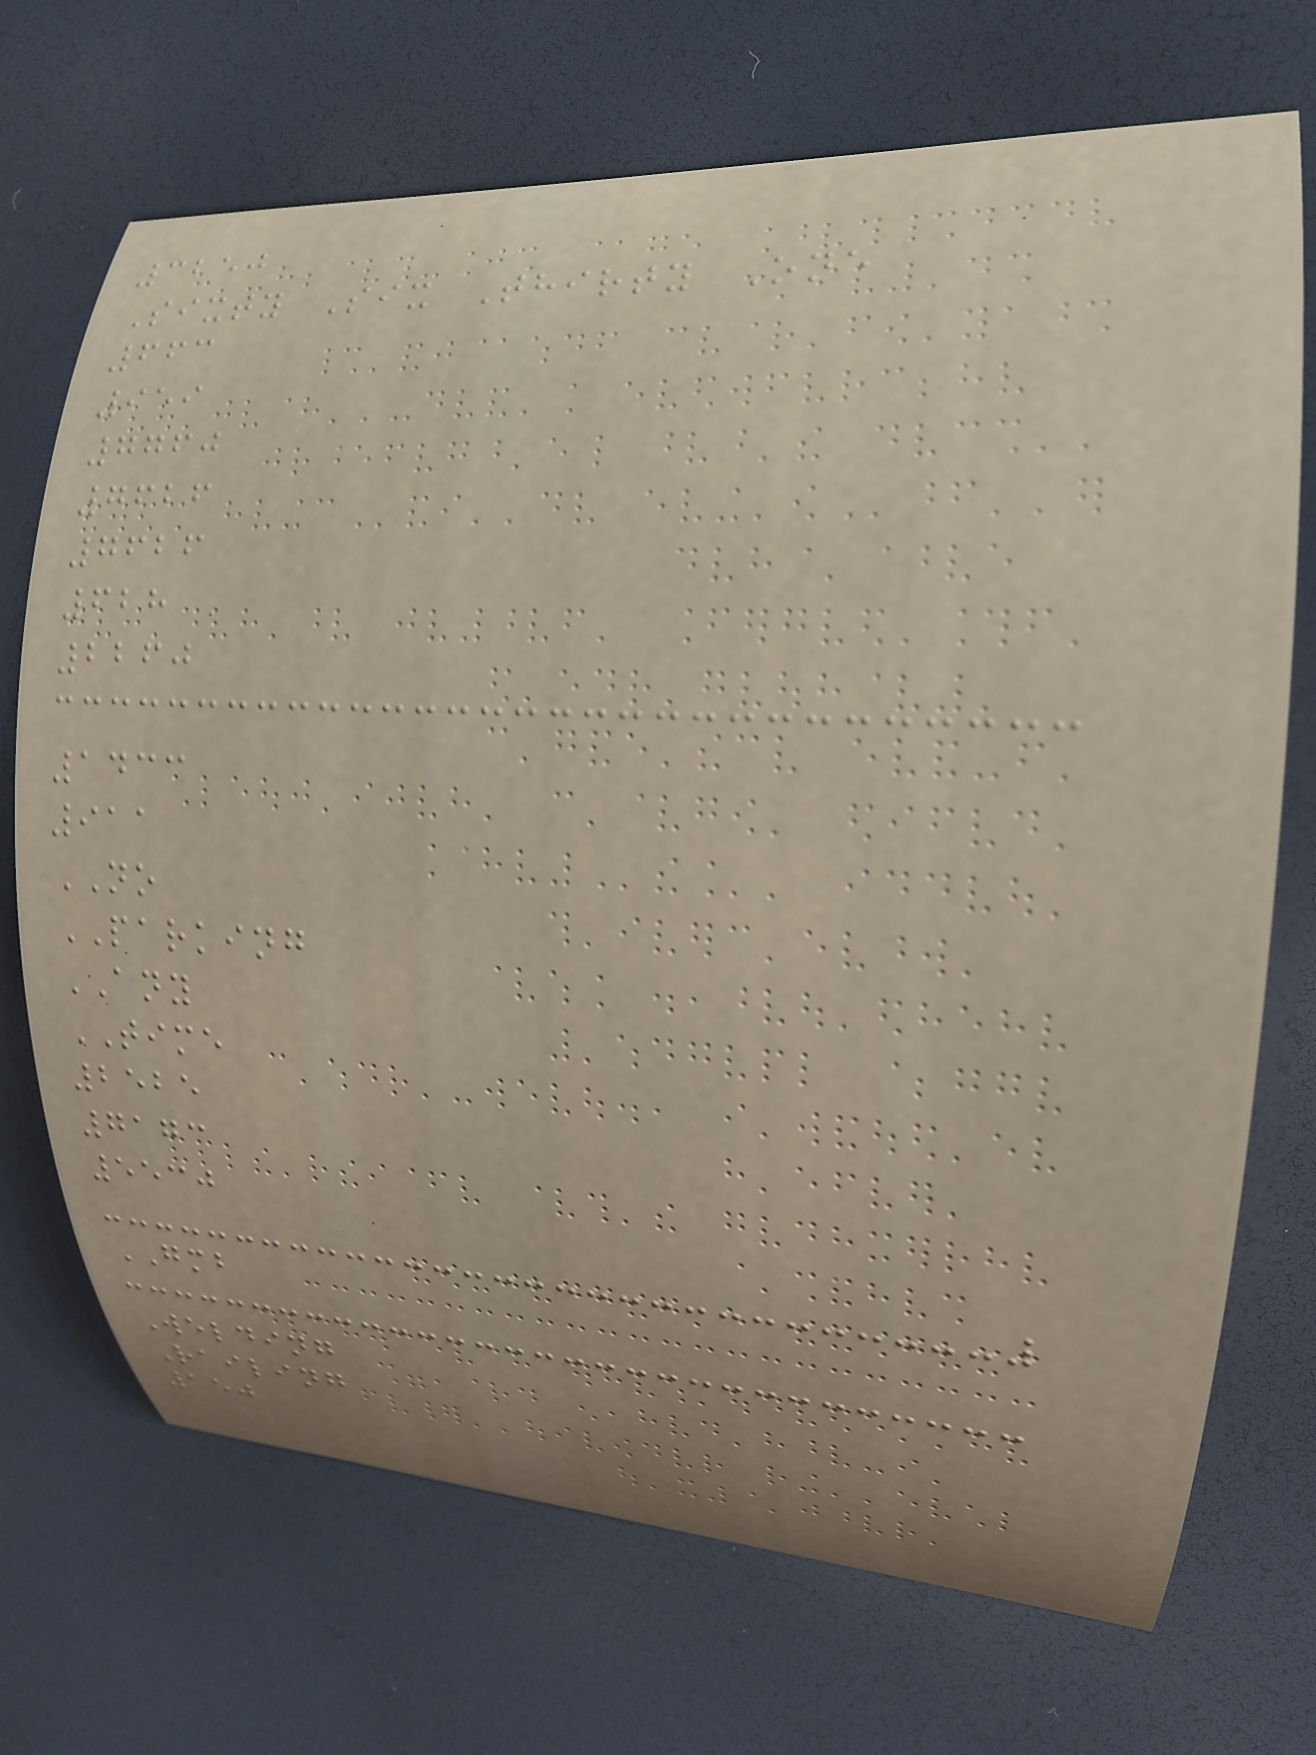3250
Sixty Six Thirty One
663
959
7760
7626
7626
628
2260
1433
911
NO
PARKING
ANY
TIME
2525
7173
5530
GMB
Welding
Railing
150
